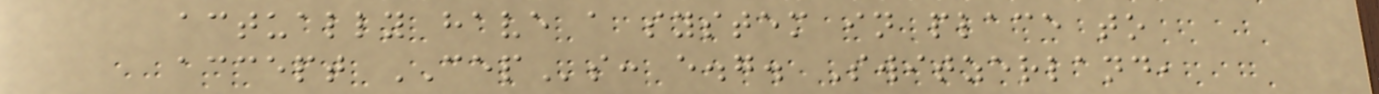actually have a system in place to
accept CEPs: e.g. Switzerland,
